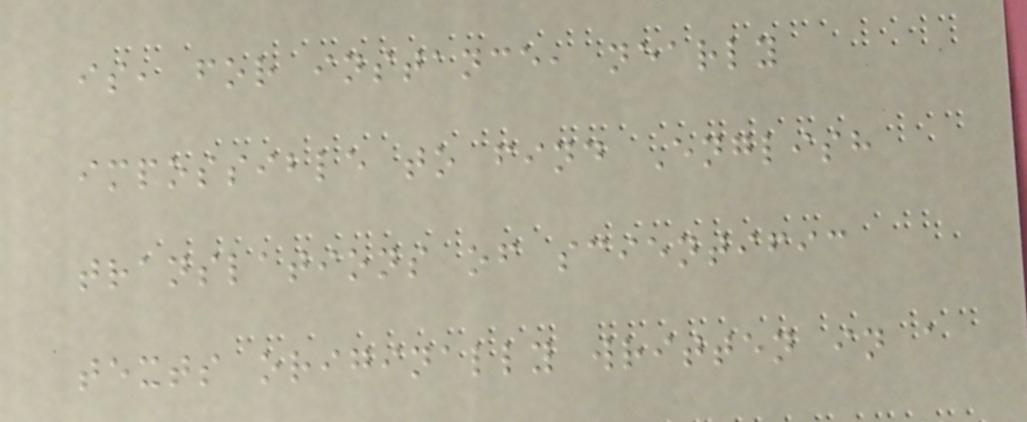is, for instance, nearly
impossible to find English
translations of scientific
texts originally written in a
